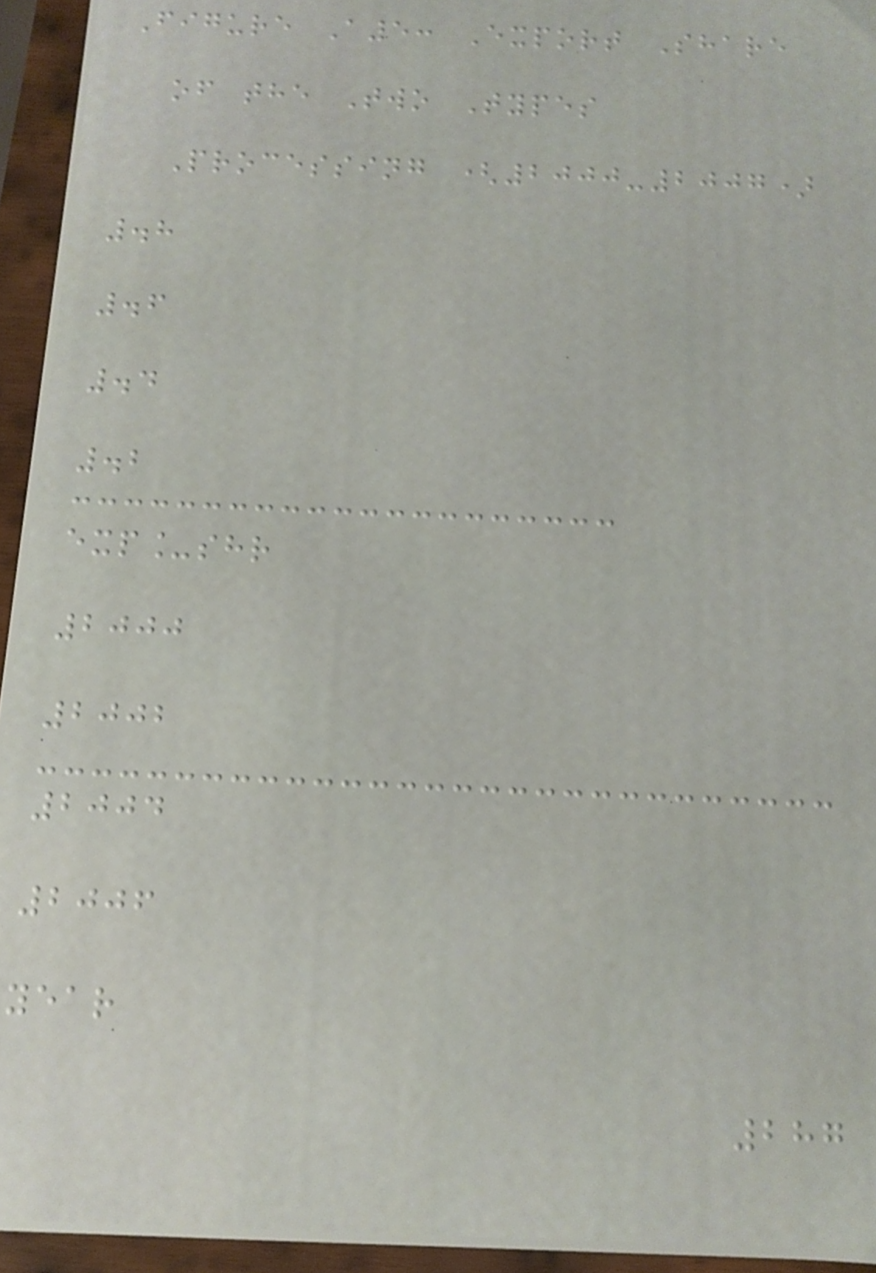Figure A5: Export Share
of the Two Types
Processing (2000-2007)
.8
.6
.4
.2
exp_shr
2000
2002
2004
2006
year
287
